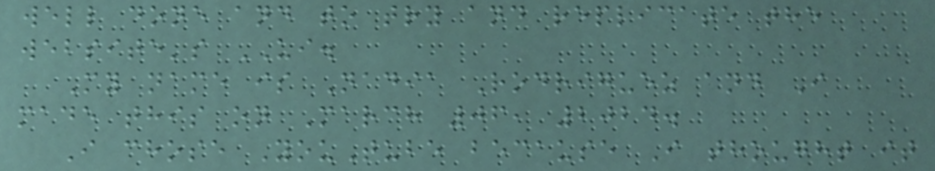well done and to try and replicate the
website's UI.
My name is Nadia Rodriguez and I
made this on March 06, 2024.
I chose YouTube because I thought it
